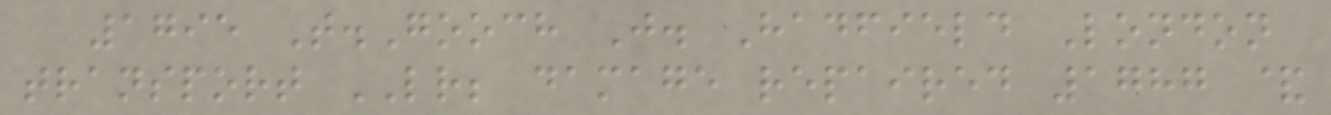1795 T.Gooch J. Hadfield London
transport LR; damage repaired 1787 &
